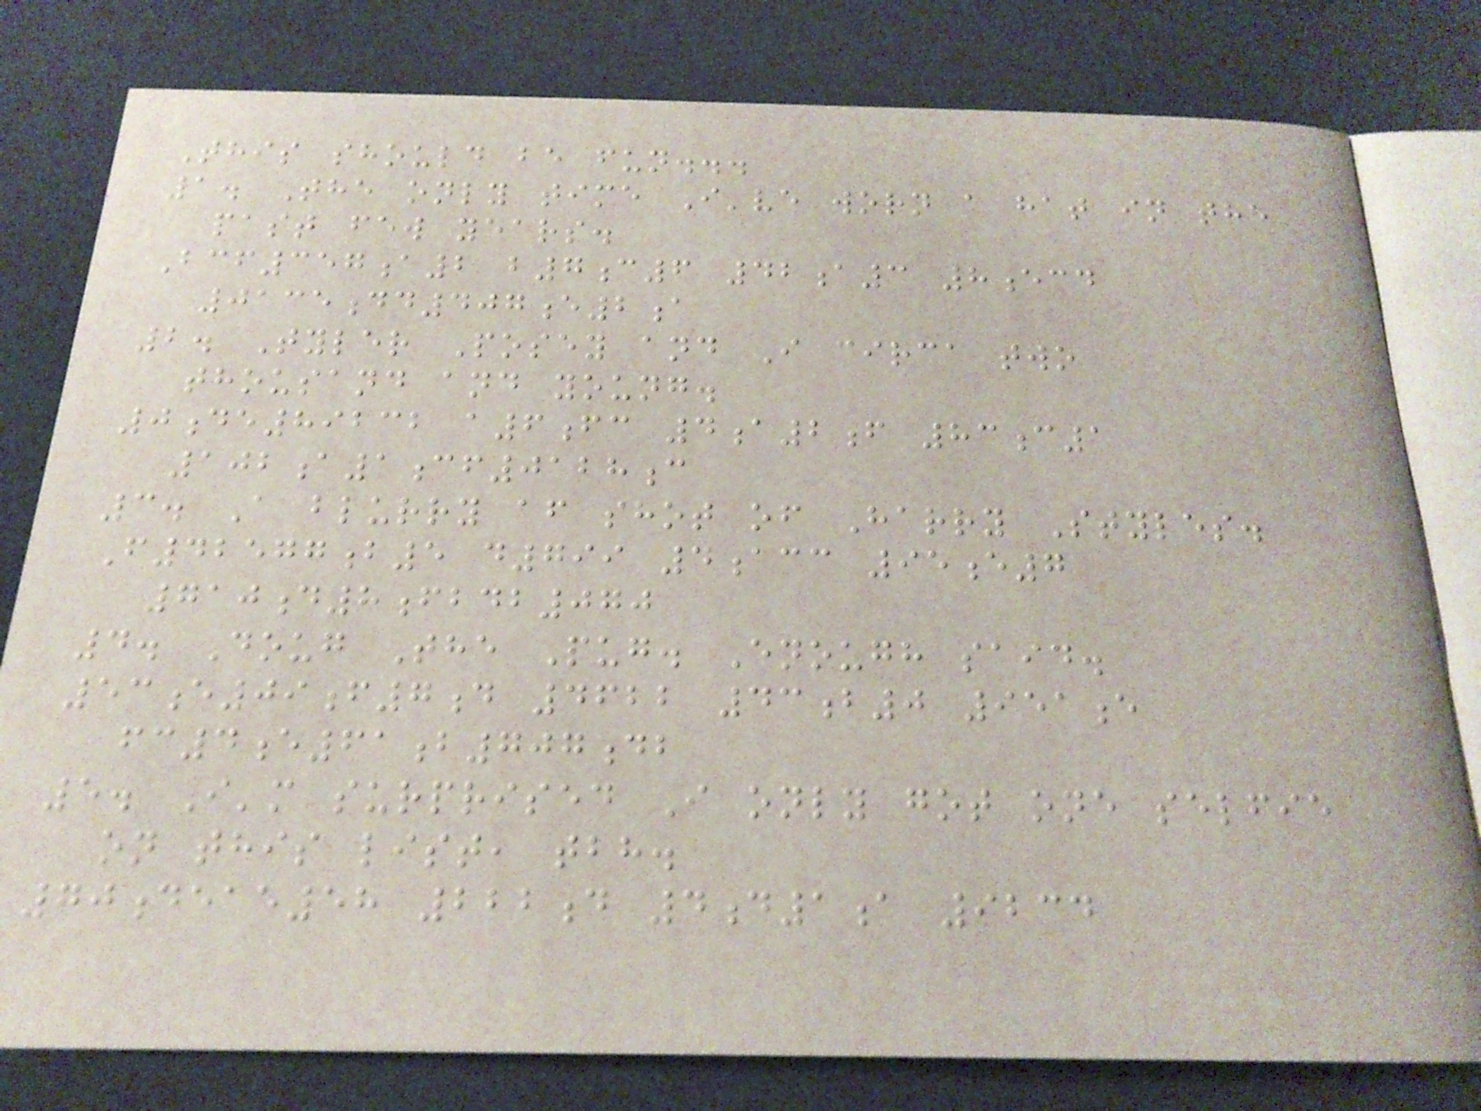This should be fun...
1. The only time I've worn a hat in the
past few years.
Bcf357a2 b7c6 42a3 8ecd
0135dd407e2a
2. Tyler Posey and I circa two
thousand and young.
0de89232 a6fc 4a2f 83c1
102a1cf0128c
3. A blurry af shot of Harry Styles.
F42577b5 d799 4acc 95e7
710d8fbdb070
4. Doug The Pug. Enough said.
53e09f7d 4622 43b0 951e
fc4e61b707db
5. I'm surprised I only got one selfie
on this list, tbh.
70deae58 222d 4d1a 9234
